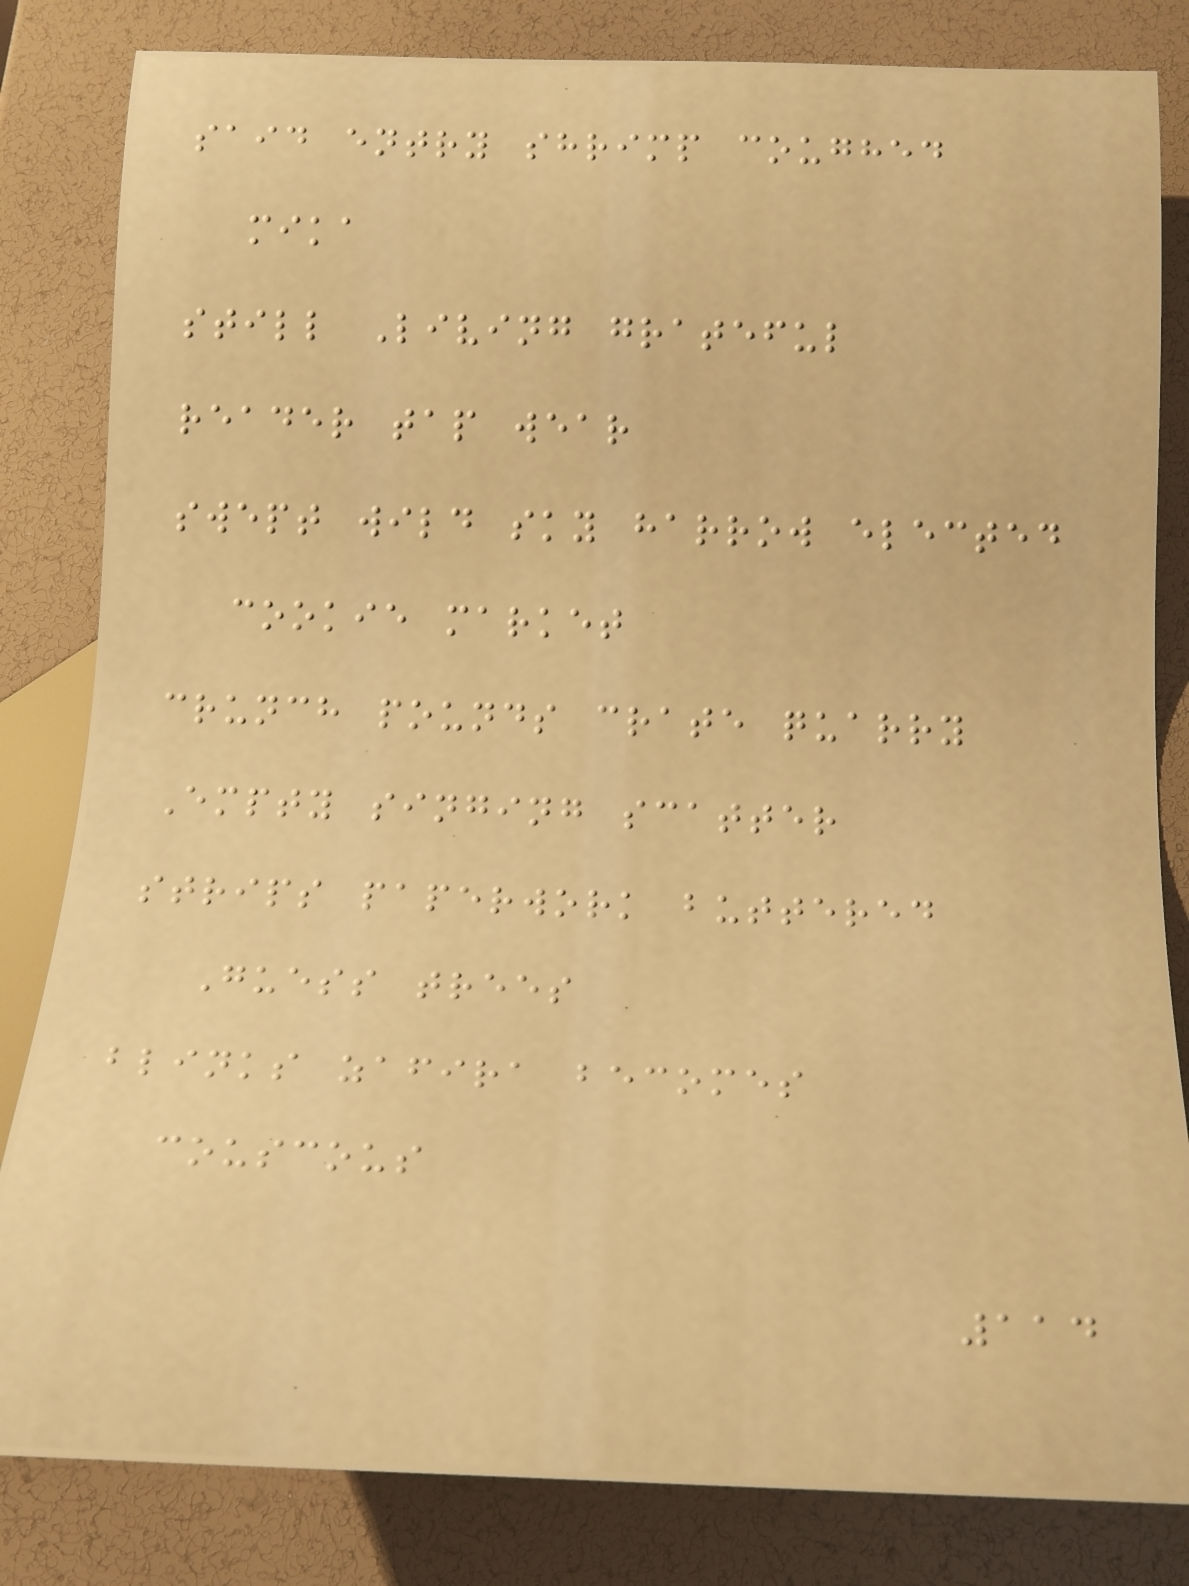said entry shrimp coughed
mika
still Living grateful
reader tap wear
swept wild sky harrow elected
cookie market
crunch pounds crate quarry
Empty singing scatter
strips paperwork buttered
Guess trees
blinks zafira becomes
couscous
114
